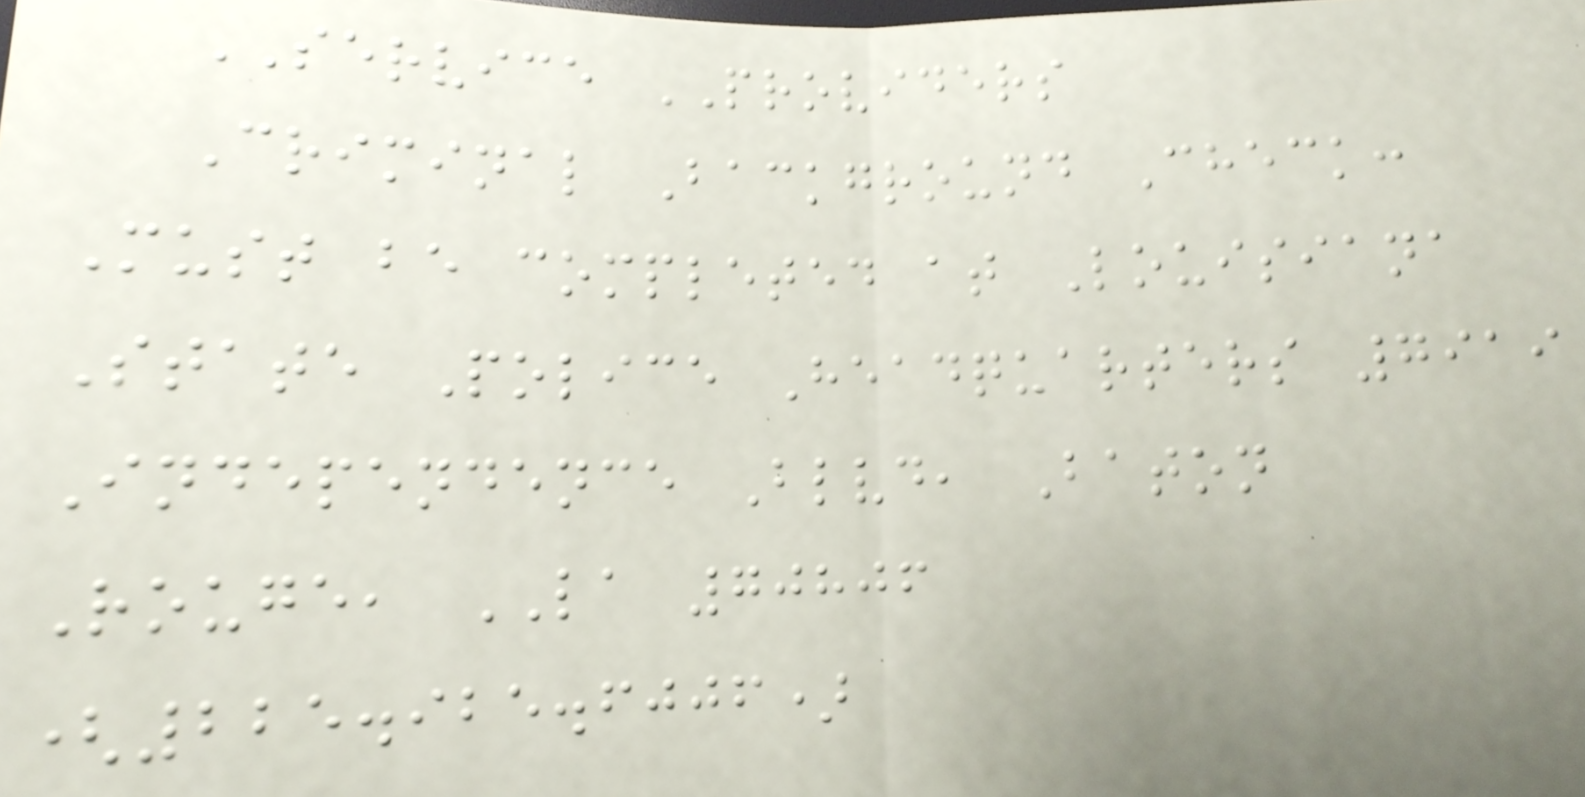SERVICE PROVIDERS
Criminal Background Check:
Must be completed at Louisiana
State Police Headquarters 7919
Independence Blvd, Baton
Rouge, LA 70806
(225.925.6006)
